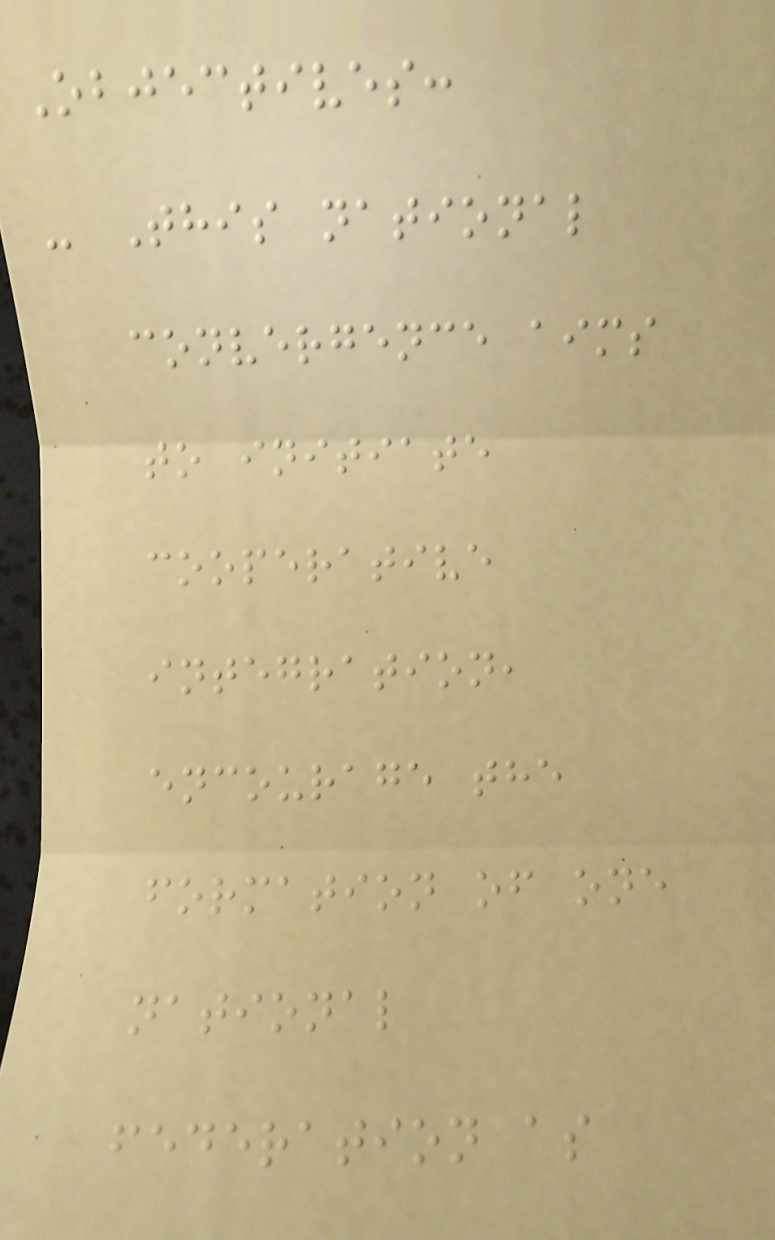Objectives:
- This national
convergence aims
to initiate
cooperative
integration,
encourage the
formation of one
national
federation as
